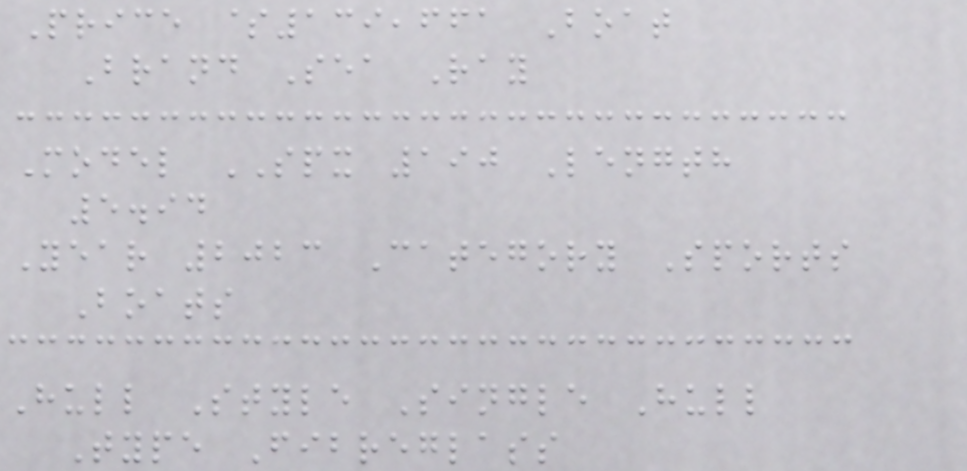Price $139,661 Boat
Brand Sea Ray
Model SPX 190 Length
5.94
Year 2023 Category Sports
Boats
Hull Style Single Hull
Type Fibreglass
